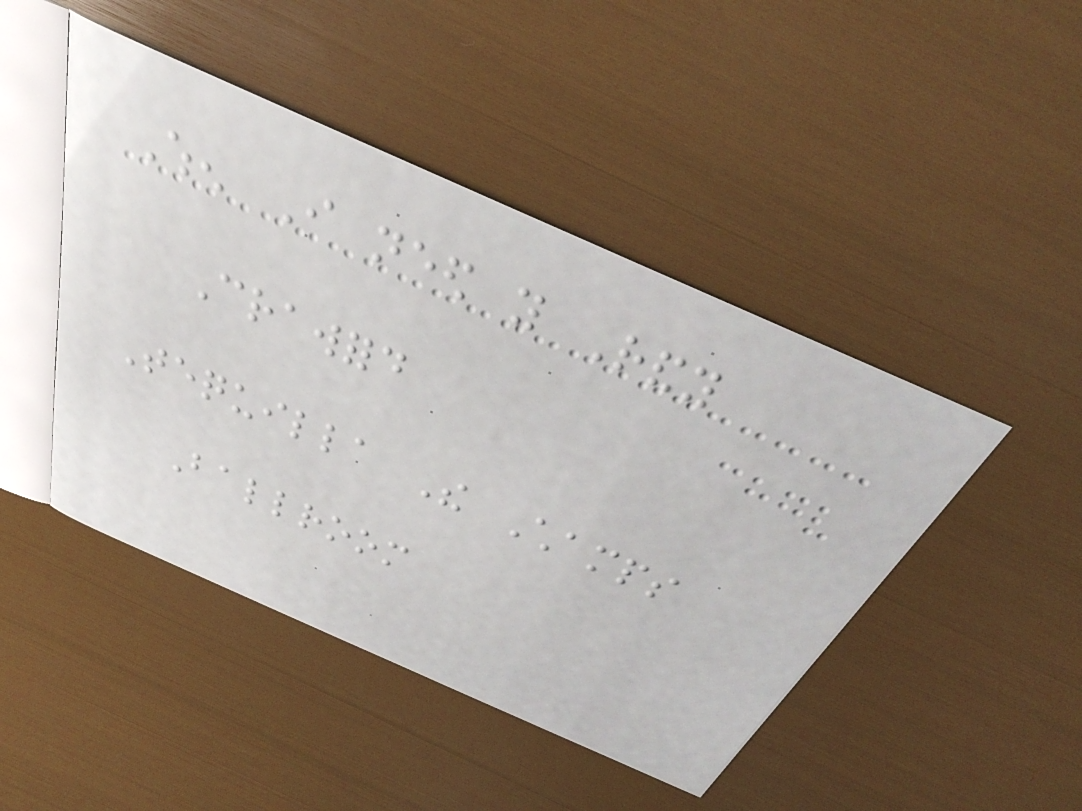When I need you Randy
Crawford
Tequilla The Champs
Ballroom
